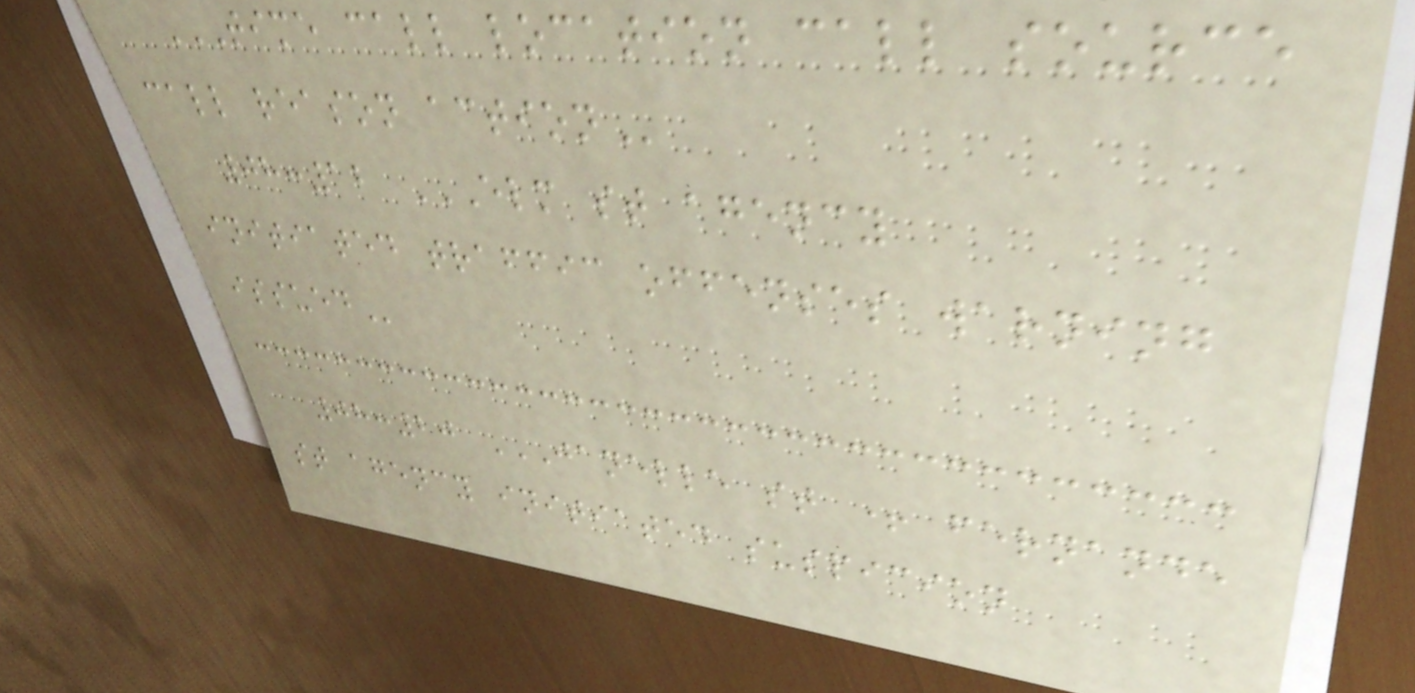TIME CALL LOCATION CALL SOURCE
CALL REASON ACTION
08:12 ELM ST AGENCY
INITIATED TRAFFIC OFFENSES WARNING
ISSUED
08:20 JANELLE ST + FERNANDE
ST AGENCY INITIATED SUSPICION
